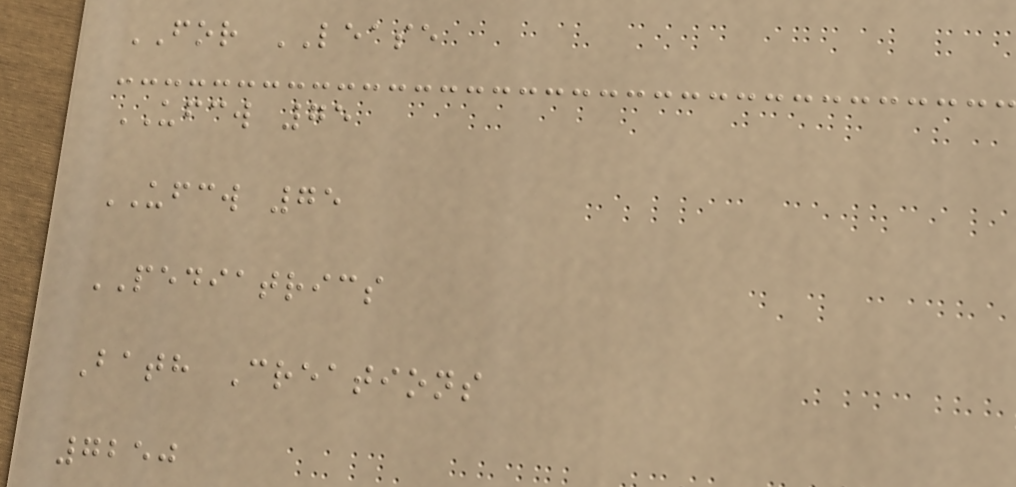FOR LEASE
UFCW 75
UFCW 75
PEDIATRICS
Bath Creations
7250
